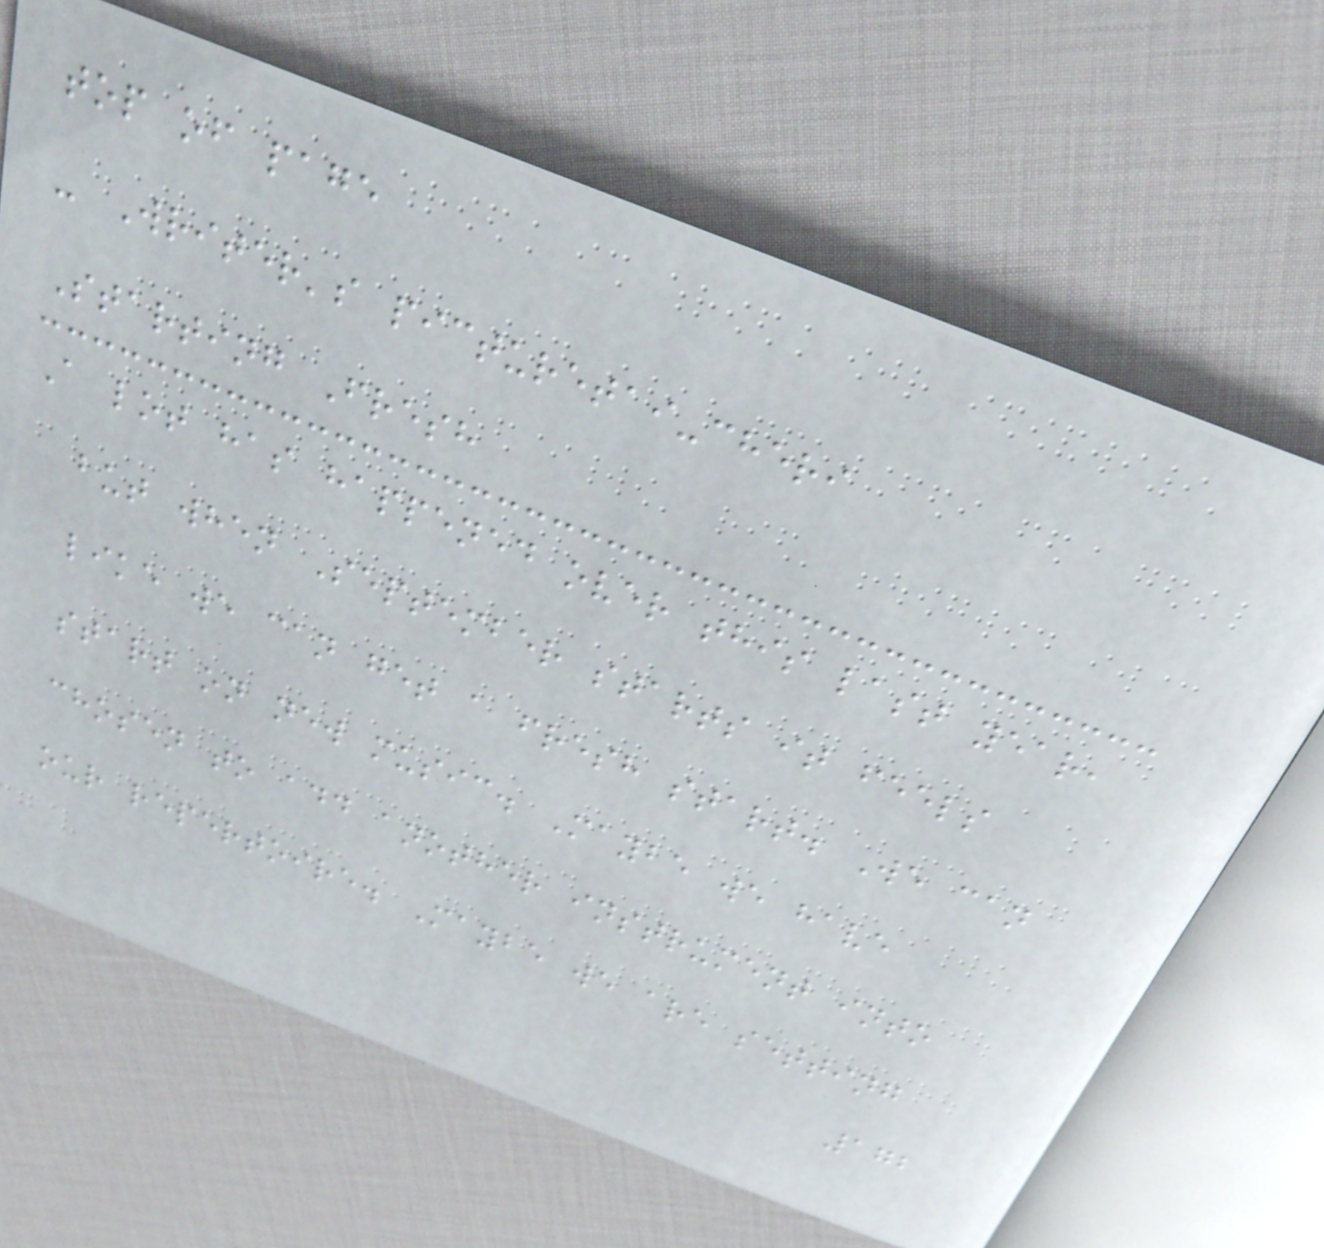top of page
- Writer's picturetai-cheri
Starting Fresh
A lot has happened over this last year,
but when September starts it feels
like we can get a fresh start. We can
start on new music. Maybe we have
chosen to add another instrument into
our repertoire. Maybe we are setting
172
